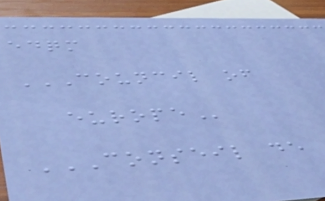edqm
COUNCIL OF
EUROPE
CONSEIL DE
